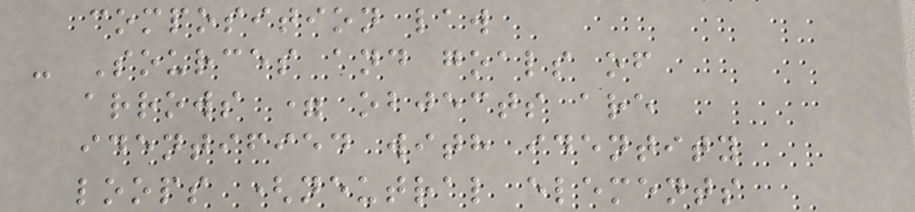composition law
- Sources and goals of
arrows = objects are
identified with identity
loops (neutral elements
